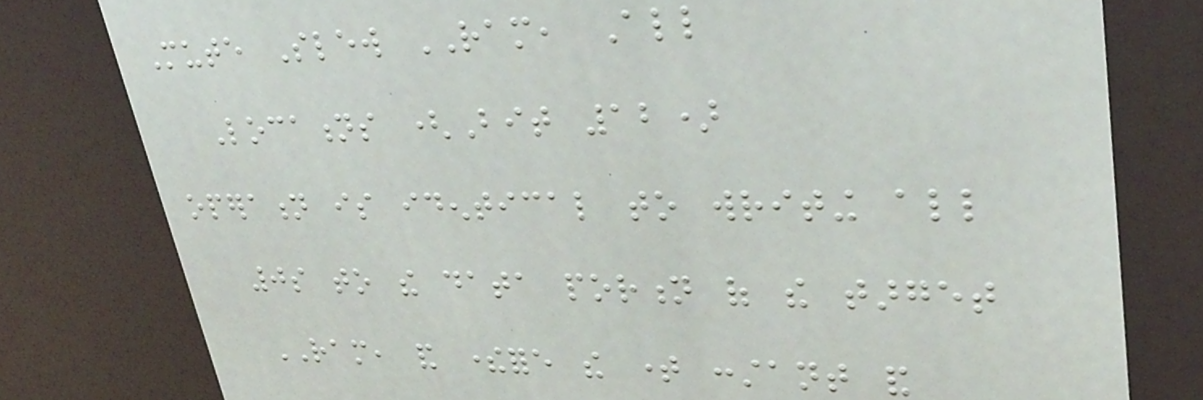Mute Slew RAM, All
Locations (Bit 12)
operation is identical to writing all
0s to the data portion of the target
RAM, and therefore the time constant and
